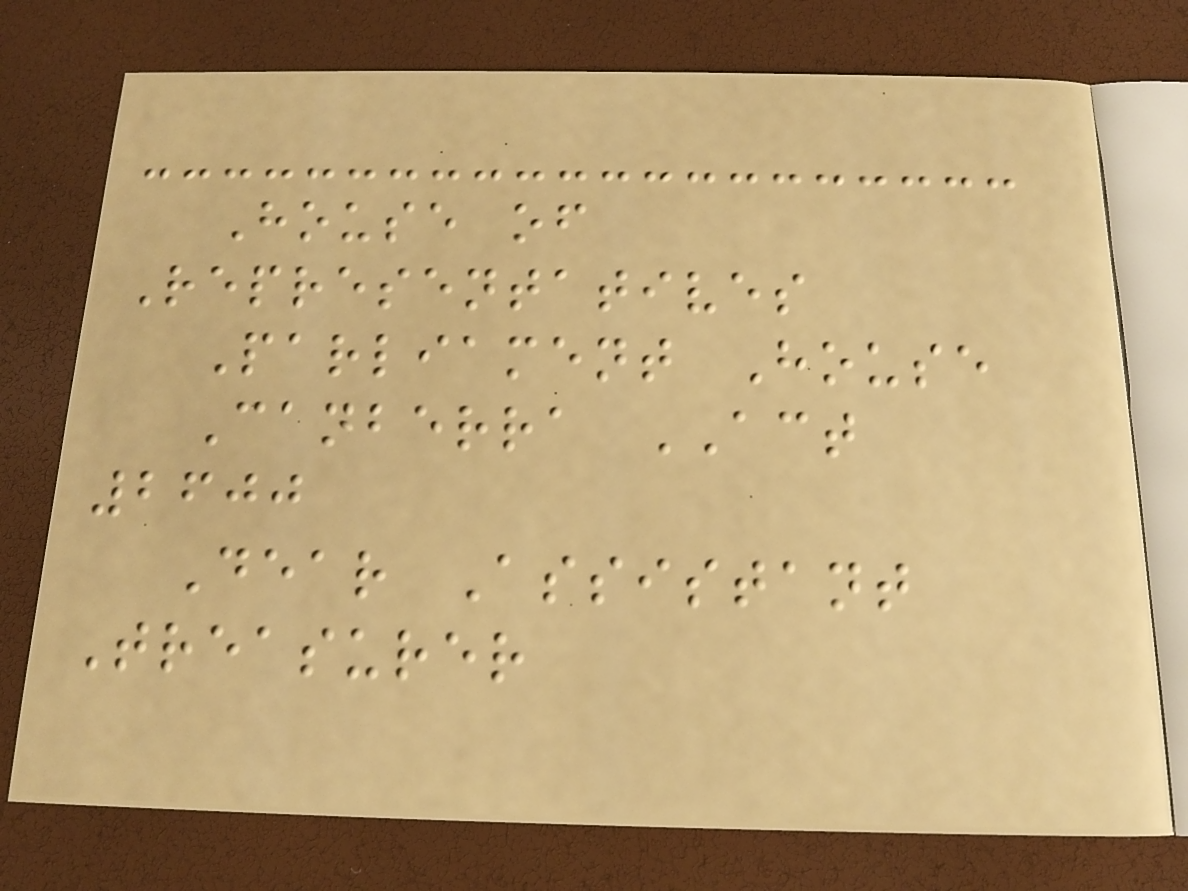House of
Representatives
Parliament House
Canberra ACT
2600
Dear Assistant
Treasurer
